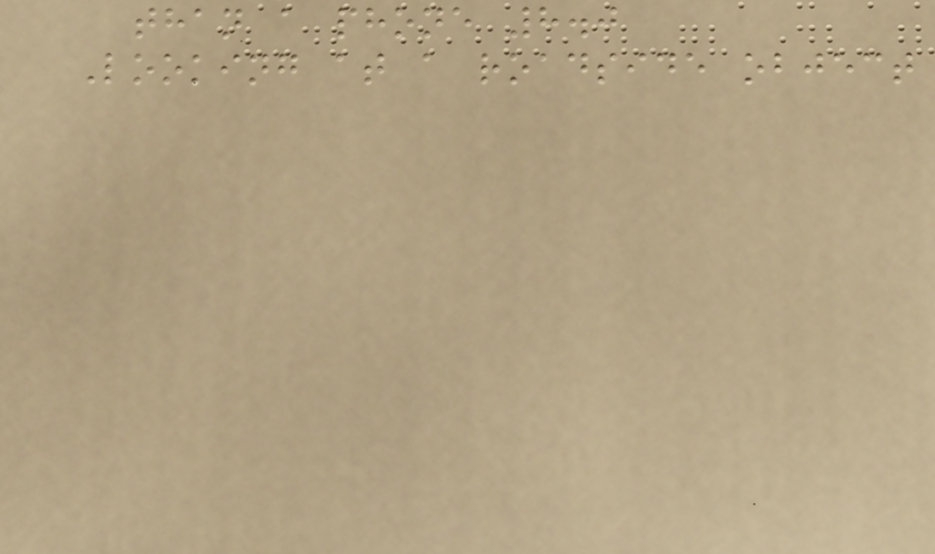than a phone 8.0
Looking at a roadside object
